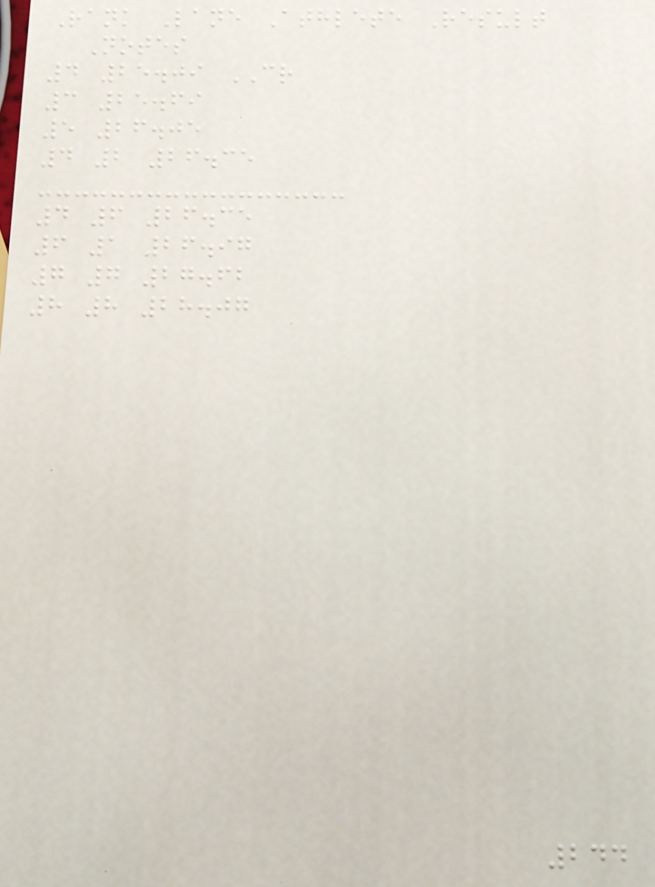Rank Lane Athlete Result
Notes
4 25.09 CR
3 25.69
5 26.05
4 2 26.35
4 6 26.35
6 1 26.97
7 7 27.62
8 8 28.07
244
